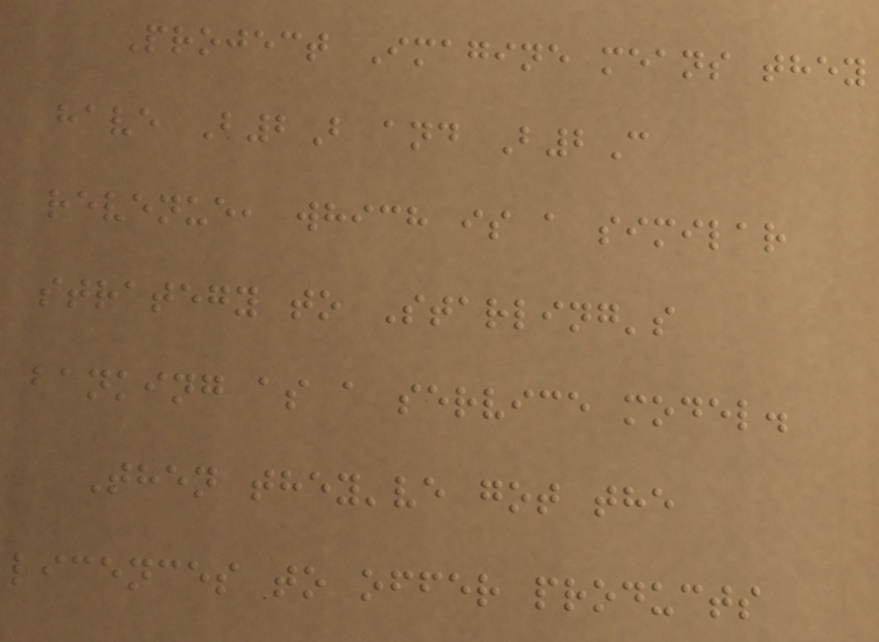Project Imagine means they
have B2B and B2C
revenue, which is a similar
strategy to Starling's
banking as a service model.
Then they've got the
licences to offer products
